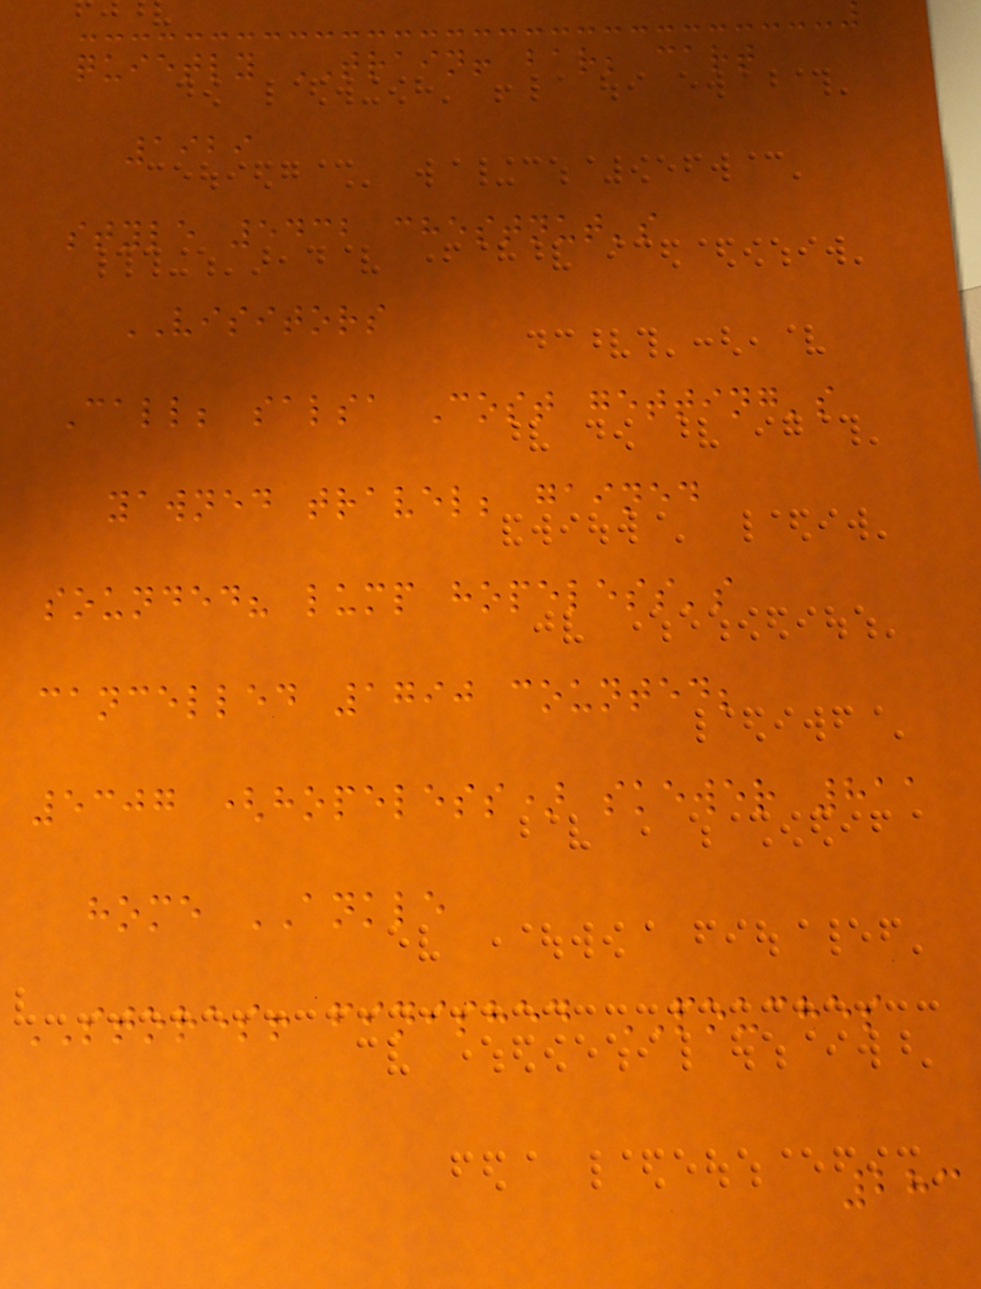quietly TRAIN! bar; cart
1929
style 5432 chestnut's
VISITORS
Call; salsa Cost getting's
yawned travel; gained
sounded? lump hopeless's
cancelled 1790 counted;
5307 (hopeless) skewer 811
home ANKLE
STORES! finished POUCHES
283
